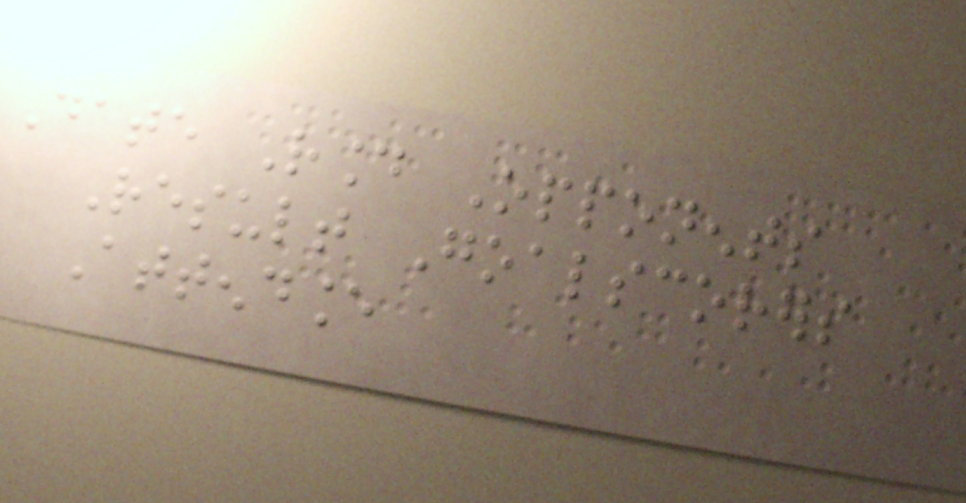Date Round Opponents
Result Goalscorers
Attendance
